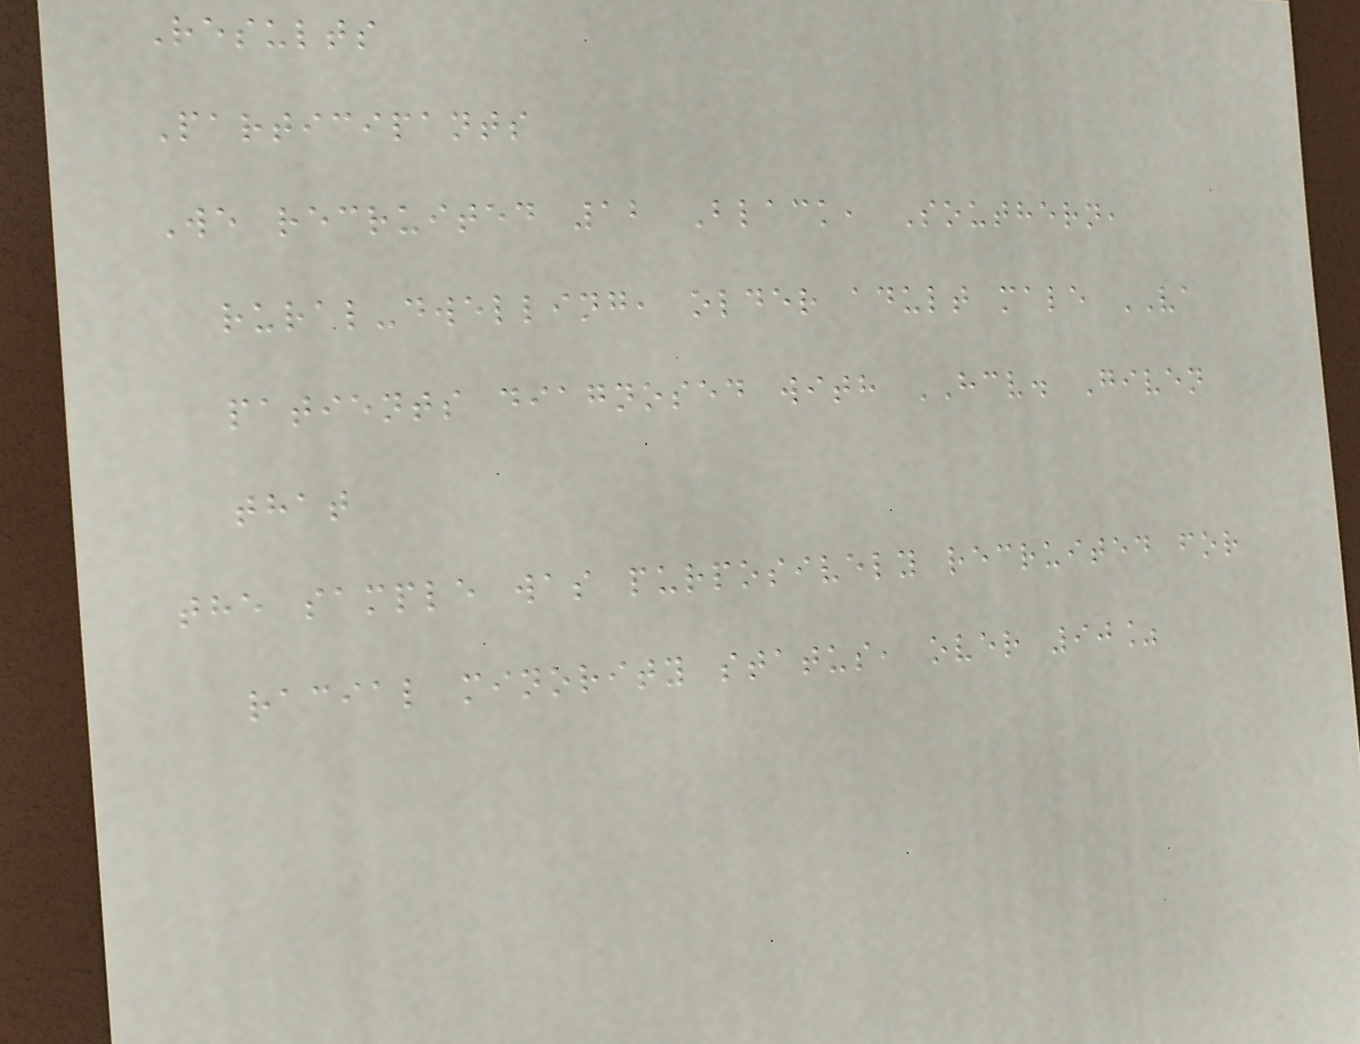Results
Participants
We recruited 12 Black, Southern,
rural-dwelling, older adult male VA
patients diagnosed with HCV. Given
that
the sample was purposively recruited for
racial minority status, over 90%
